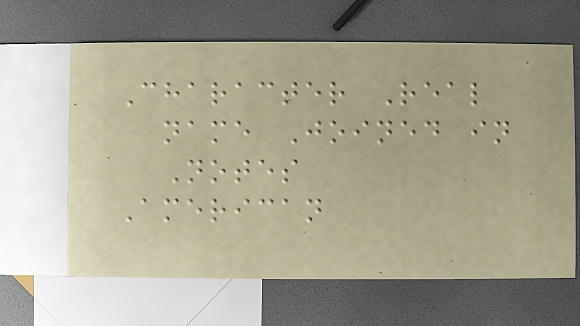Character Real
name Joined in
Notes
American
